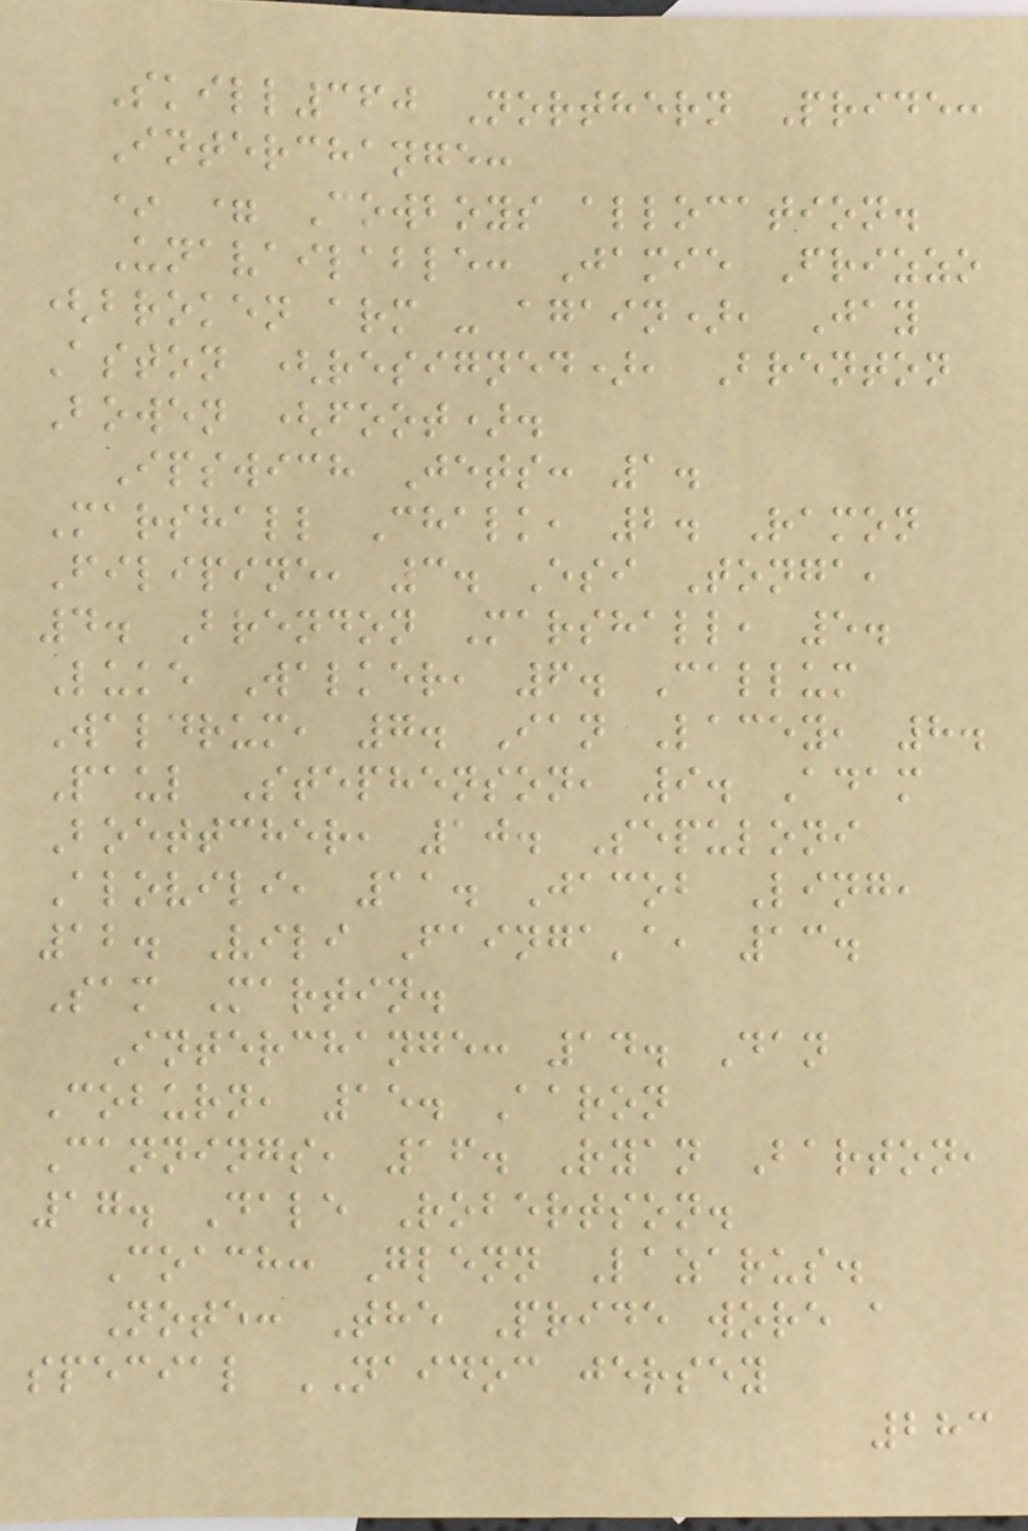Skill360 Northern Pride:
Interchange:
* = Cowboys allocation.
Unavailable: Jamie Frizzo
(broken arm - again), Jay
Aston (resigned), Brenton
Bowen (foot).
Ipswich Jets: 1.
Marshall Chalk, 2. Ramon
Filipine, 3. Esi Tonga,
4. Brendon Marshall, 5.
Luke Walker, 6. Callum
Waldrum, 7. Ian Lacey, 8.
Paul Stephenson, 9. Adam
Boettcher, 10. Sepuloni
Alovili, 11. Jacob Ling,
12. Vili Fainga'a, 13.
Sam Martin.
Interchange: 14. Dan
Coburn, 15. Aaron
Cannings, 16. Ryan Barton,
17. Dale Robertson.
Coach: Glenn Lazarus.
Note: The Pride wore a
special NAIDOC jersey
283
